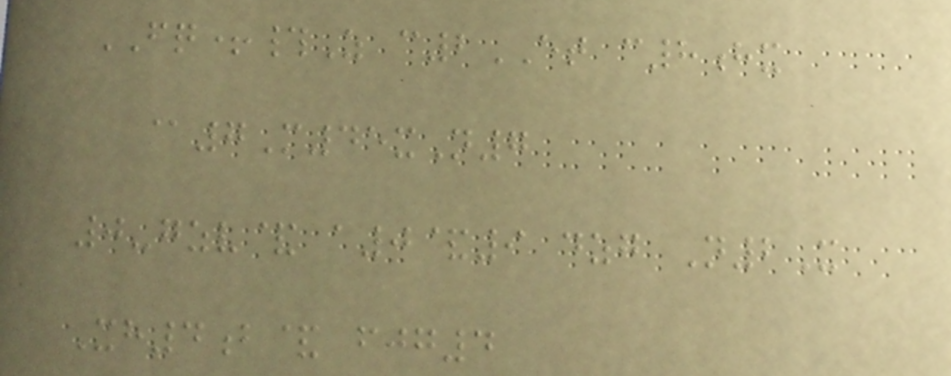FQ+#Z c2ET c8hx
@7M45xN7
0-gzv& a0&9 dzg N2X
Xh4b& fjg4
